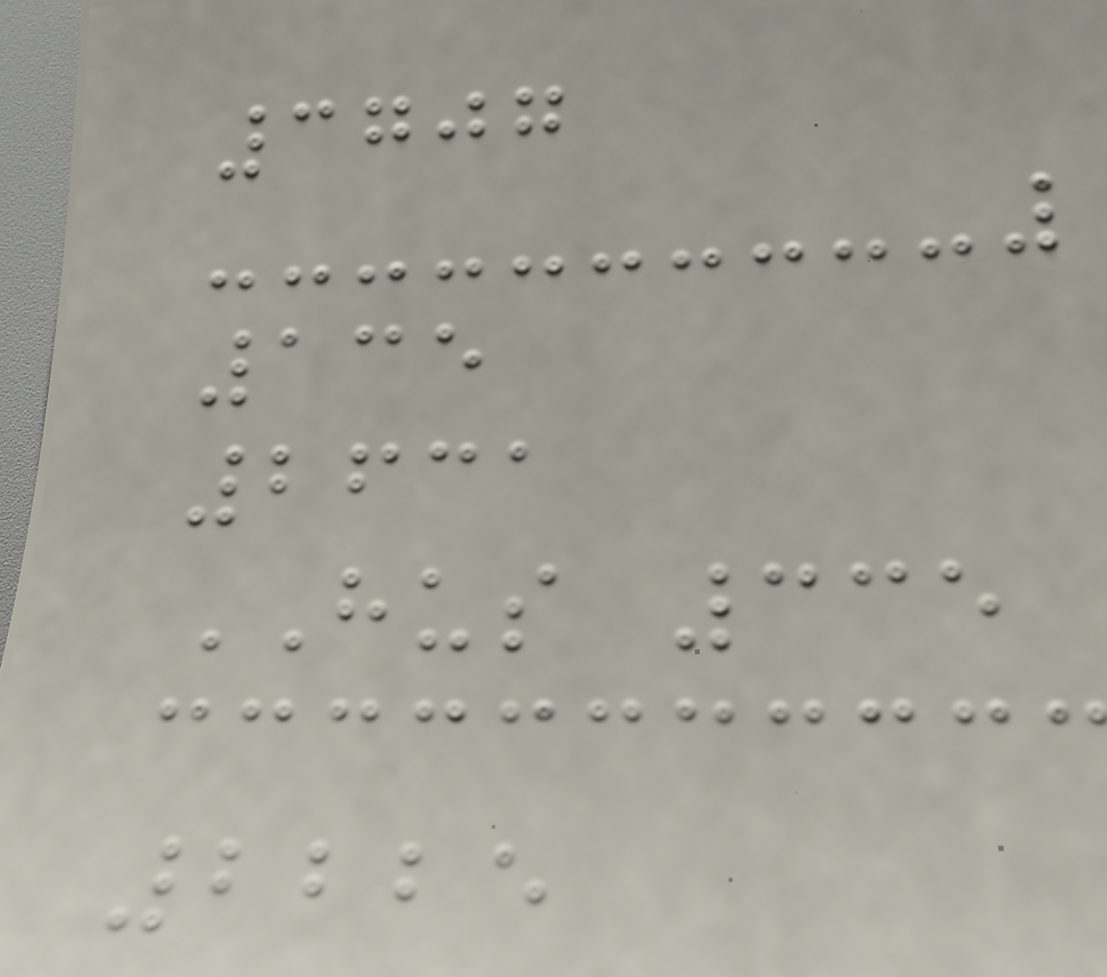3707
135
2631
HUS 335
2225
